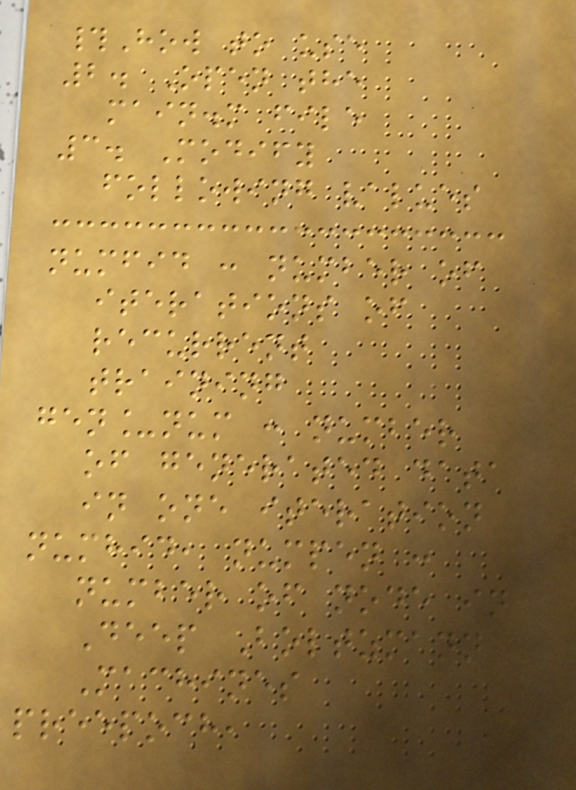#How to use
2. Open the
main.m file
3. Modify
following values
numfid : number of
iterations of
recurrent
training
gen_num : number
of generated data
in one iteration
numhid, numpen :
number of node in
Deep Boltzmann
Machines
preepoch,
